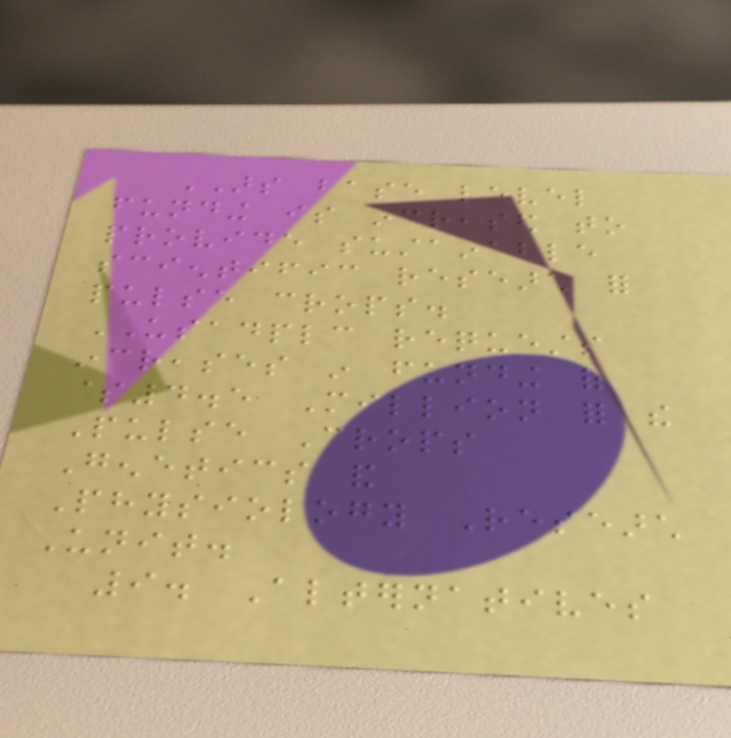ARS base level
funding is increased to
provide sustainable
scientific research for
pulse crops.
USADPLC requests
increases in funding of
$4.5 Million for the
Pulse Crops
Genetics and
Physiology Research
Unit.
9. Alternatives
